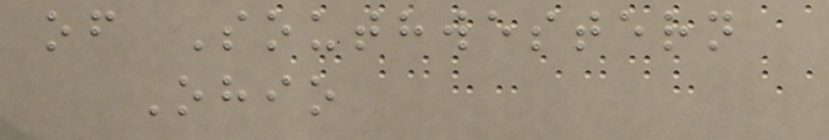of Southwestern
Ohio
